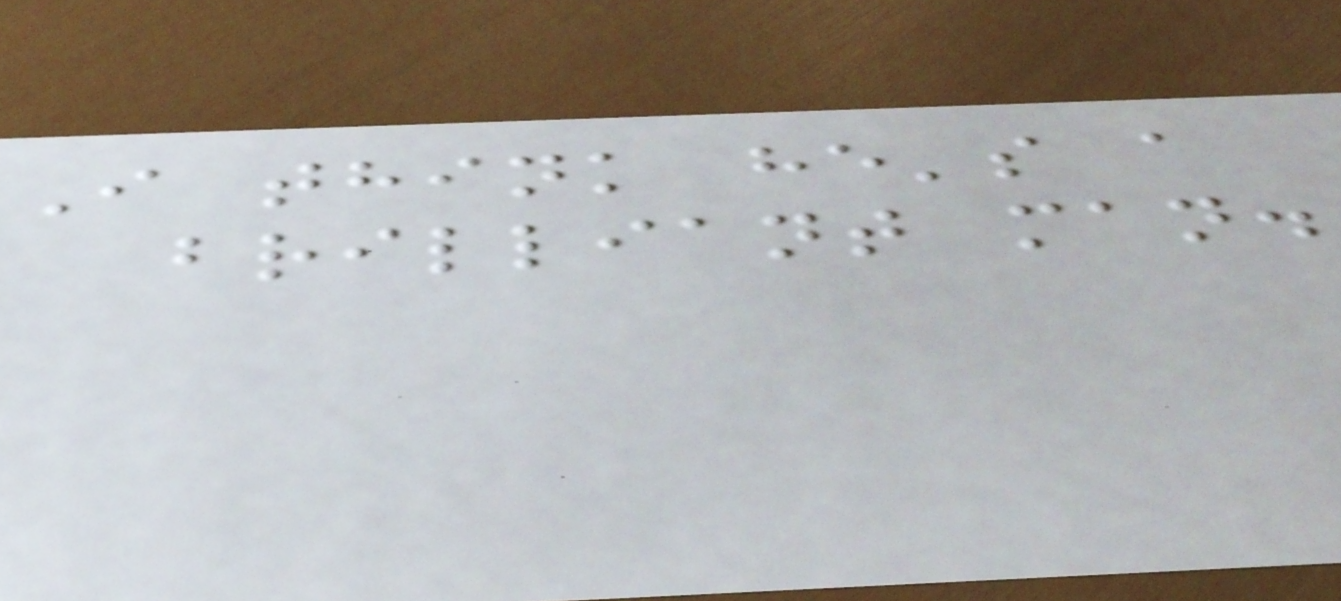I think he's a
brilliant man.
